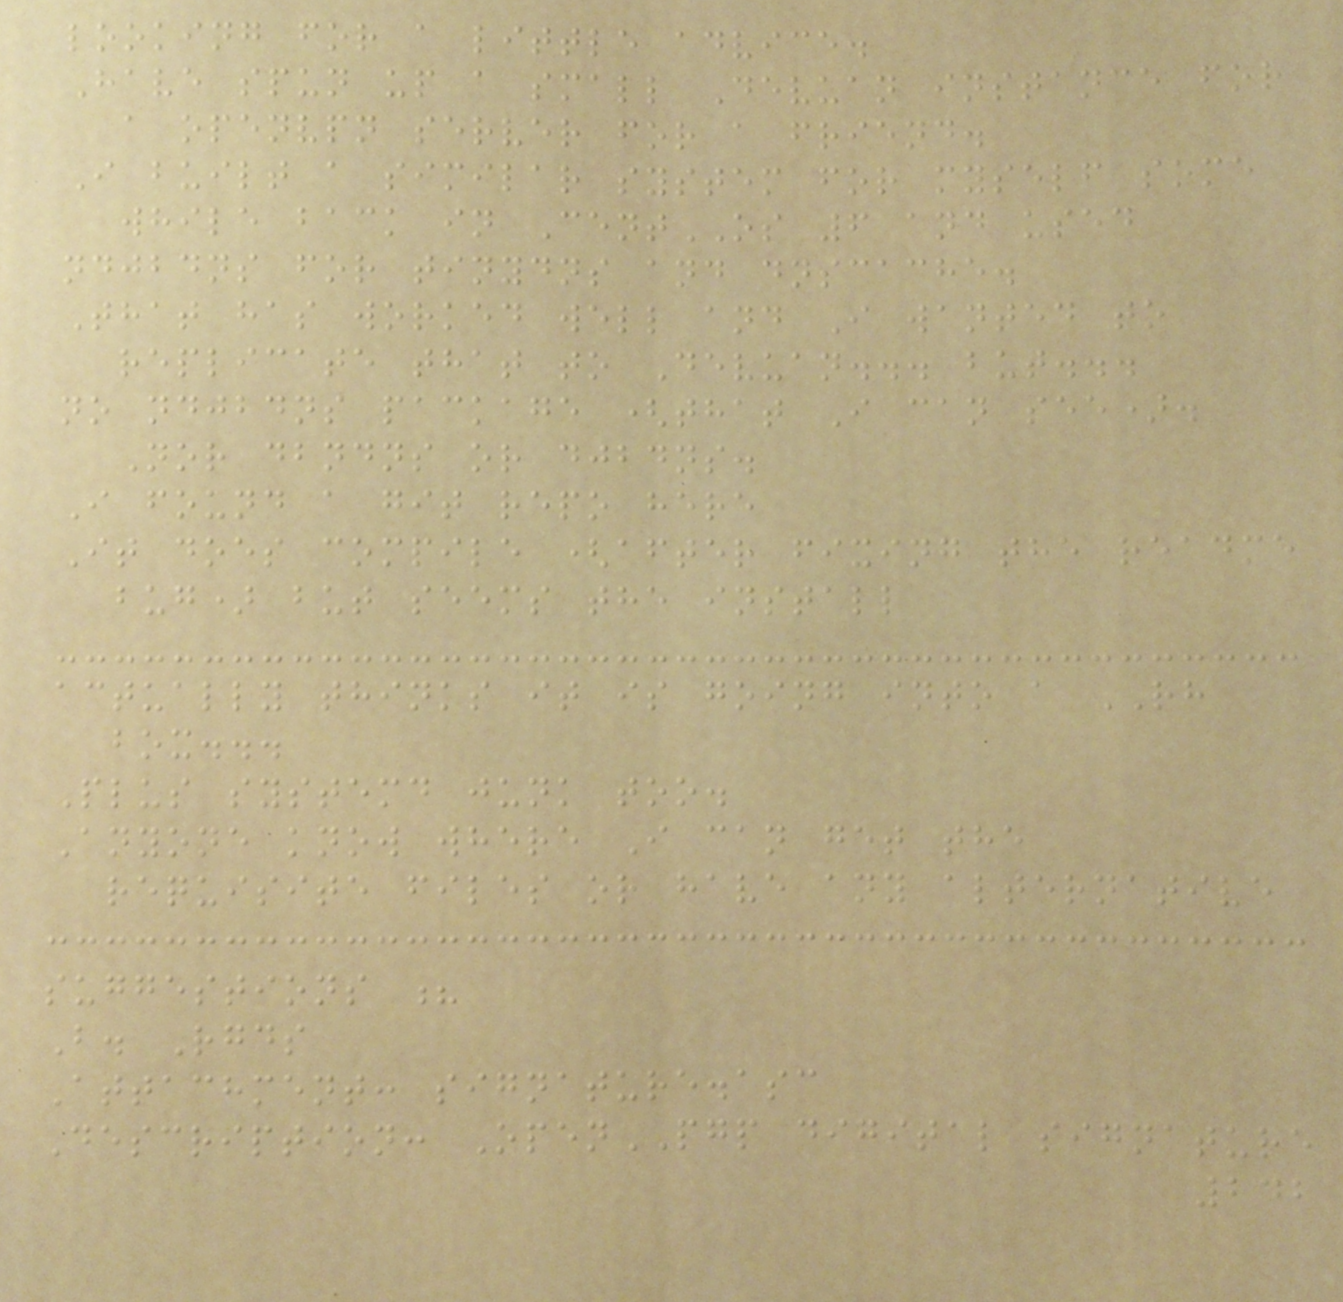looking for a little advice.
Have spun up a small Devuan instance for
a openvpn server for a friend.
I built a similar system for myself some
while back in CentOS 6 and used
ndjbdns for tinydns and dnscache.
That has worked well and I wanted to
replicate that to Devuan... but...
no ndjbdns package (that I can see).
Nor dbndns or djbdns.
I found a git repo here
It does compile (after fixing the readme
bug) but seems the install
actually thinks it is going into a RH
box...
Plus systemd junk too.
Anyone know where I can get the
requisite files or have any alternative
suggestions ?
B. Rgds
Attachment: signature.asc
Description: OpenPGP digital signature
242
